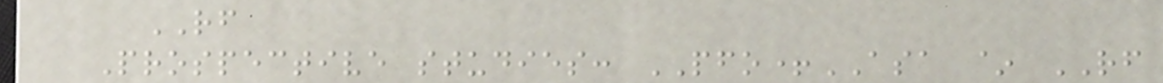RF
Prospective studies: PFO+ASA ~ RF
